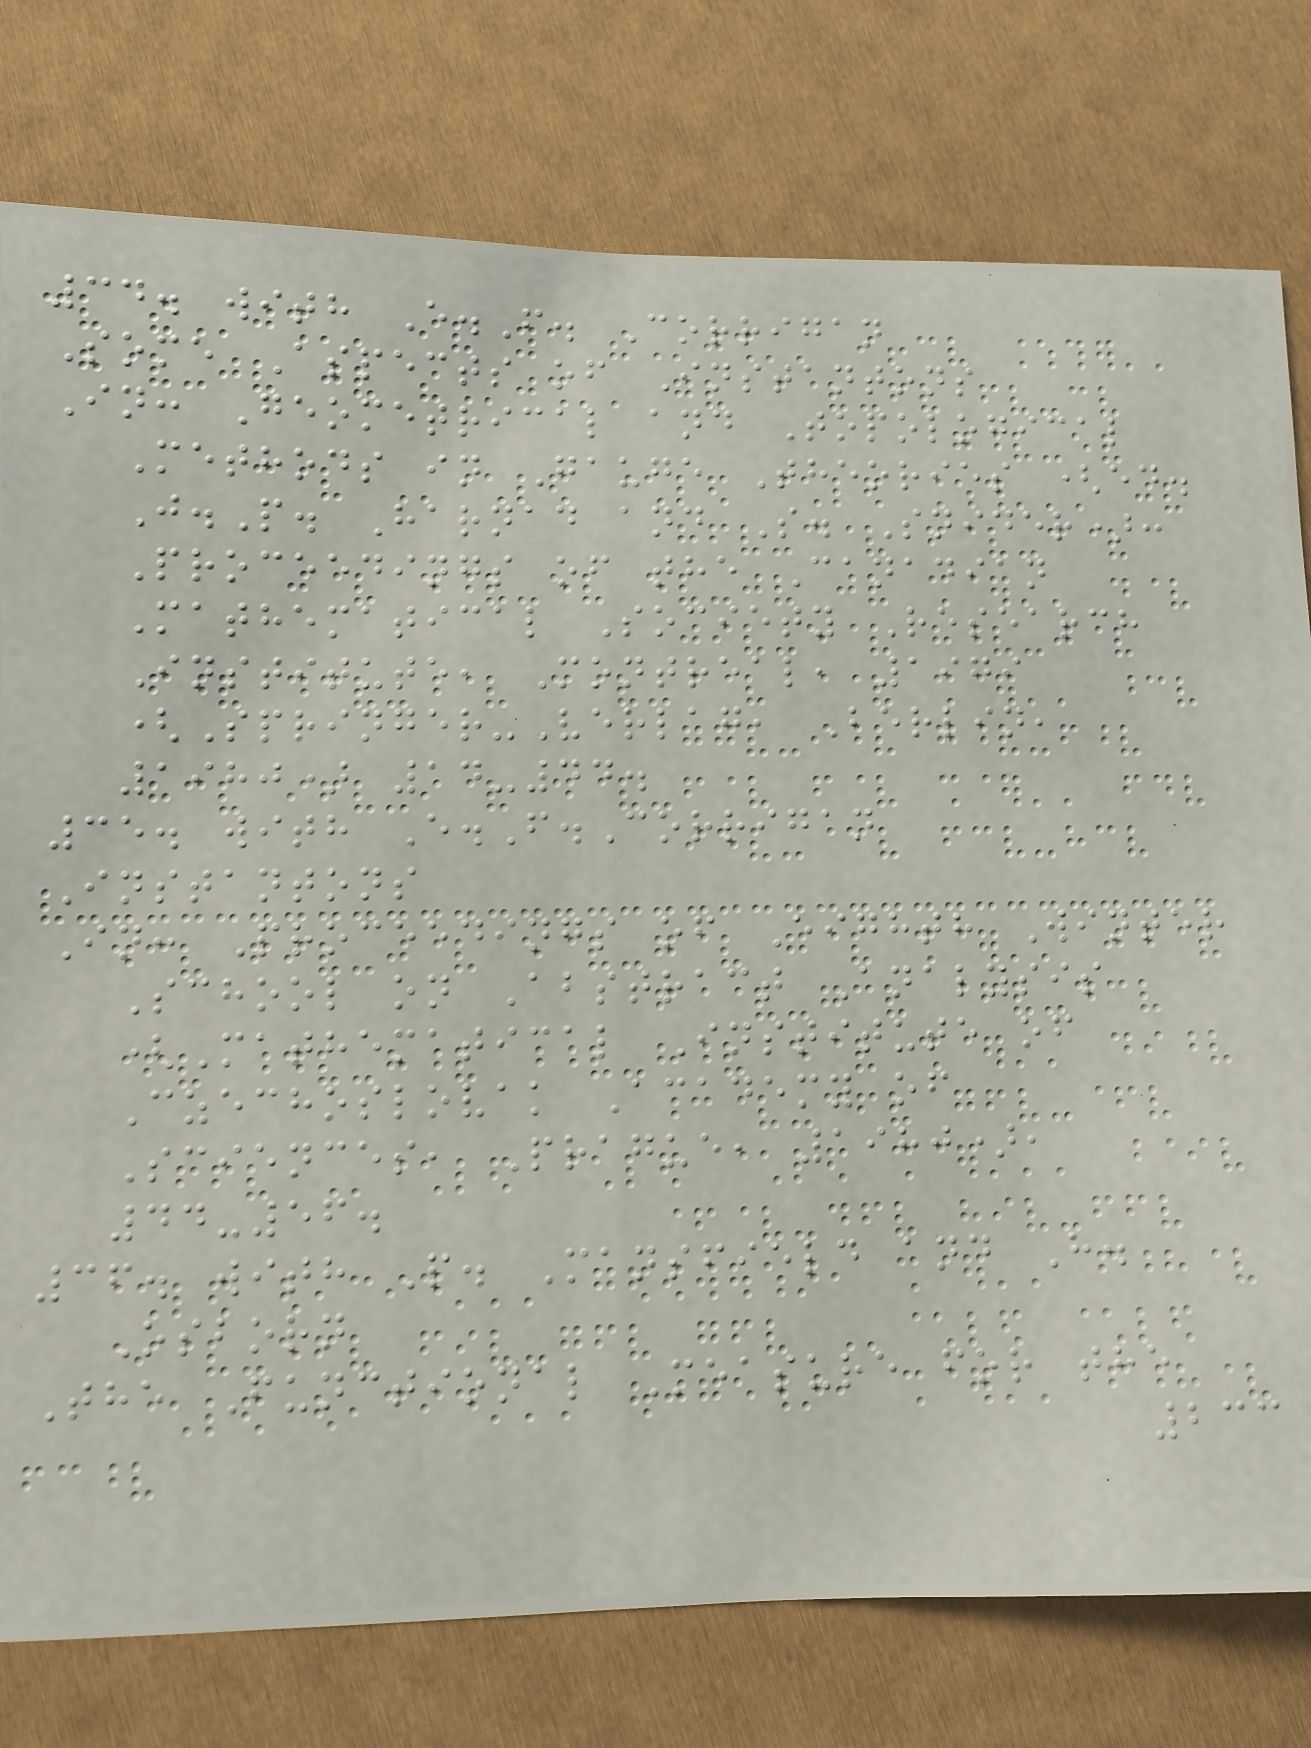34. with E.F. Corrigan
Some Aspects of Instantons
In: Geometrical and Topological
Methods in Gauge Theories (ed.
J.P. Harnad and S. Snider):
Proceedings of the Canadian
Mathematical Society Research
Institute, Montreal, 1979
(Springer-Verlag, Berlin,
1980) 14-44.
35. with E.F.Corrigan
Instantons
In: Proceedings of Eighth Winter
School on Abstract Analysis
(Mathematical Institute of
Czechoslovak Academy of
Sciences, Prague, 1980),
44-56.
36. with P. Mansfield and H.
Osborn
The Functional Measure for the
233
